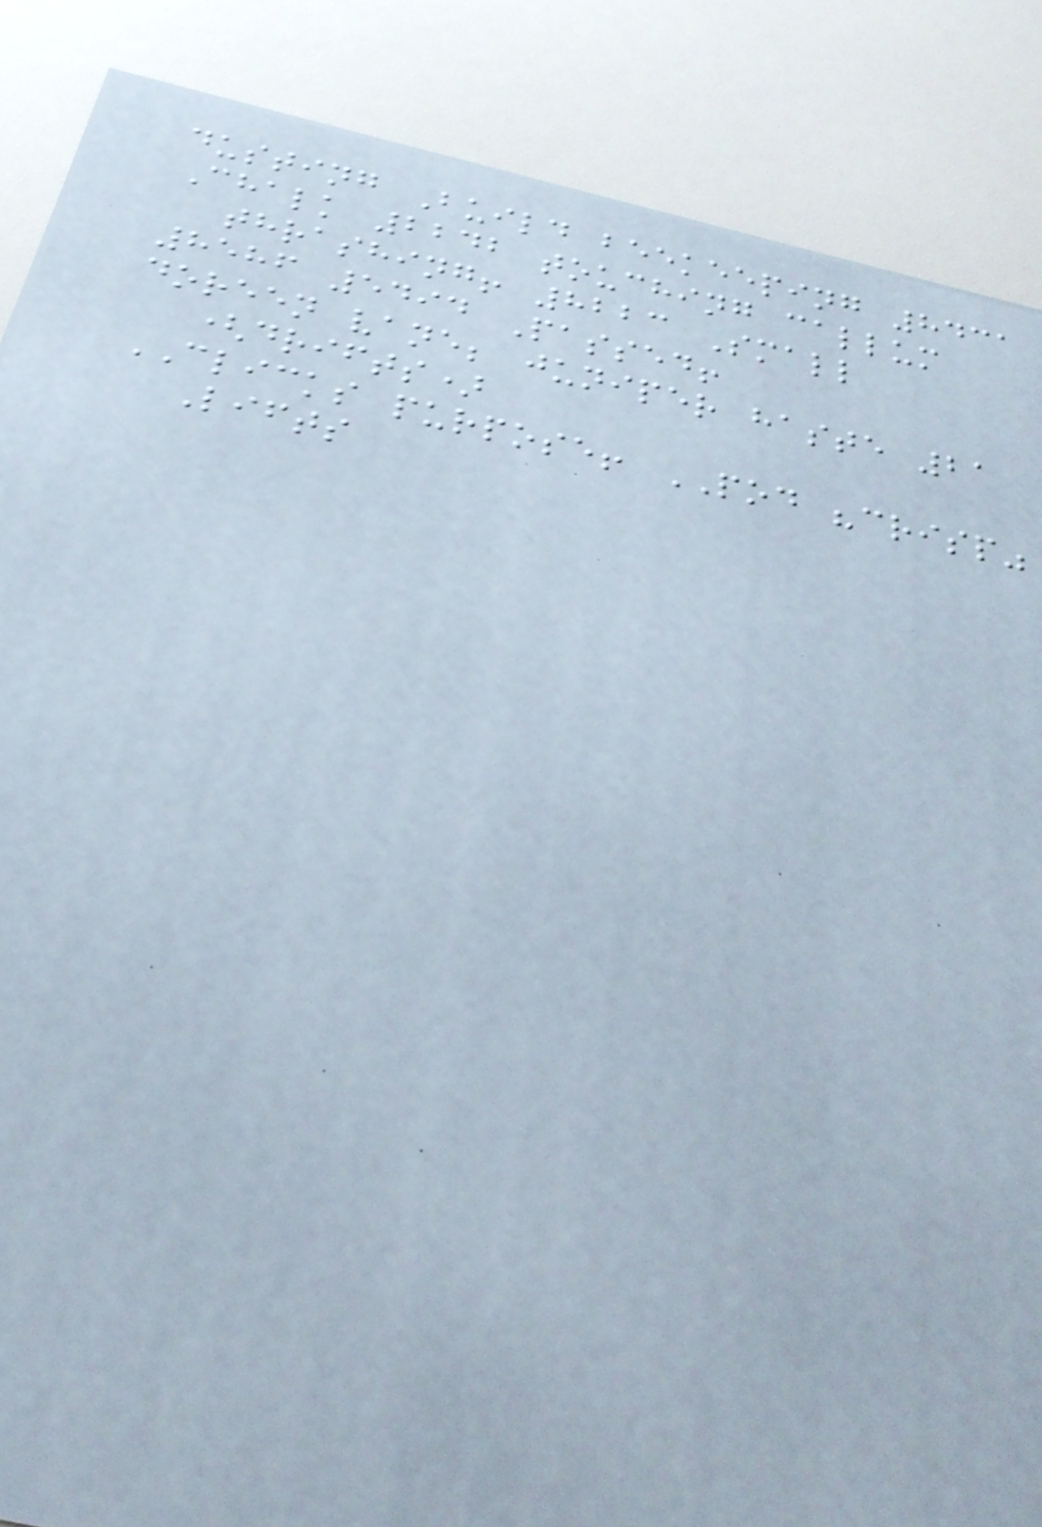dusting Build beekeeping 8431
Chalk 2242 touching callum
thrashing! 8223 Small
8586 5494 Passed!
doreen vane; juniper haste 21
(drifts)
CLICKS purpose! POD "crisp"
Lifts
